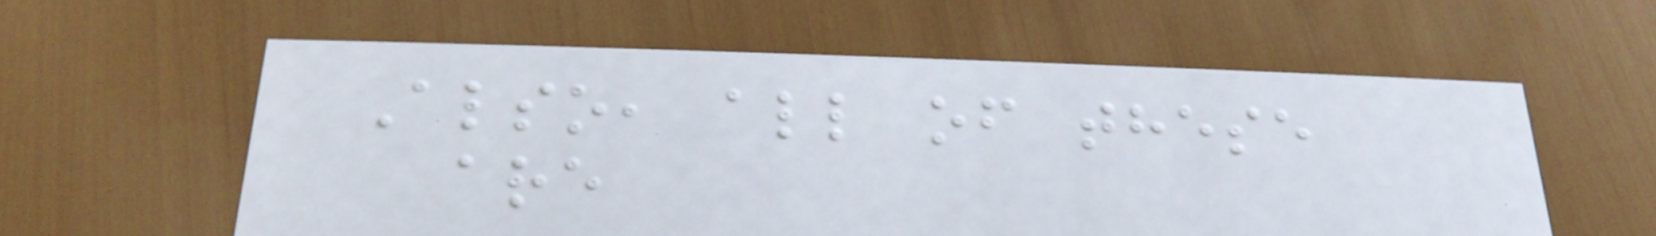Also, all of these
are
